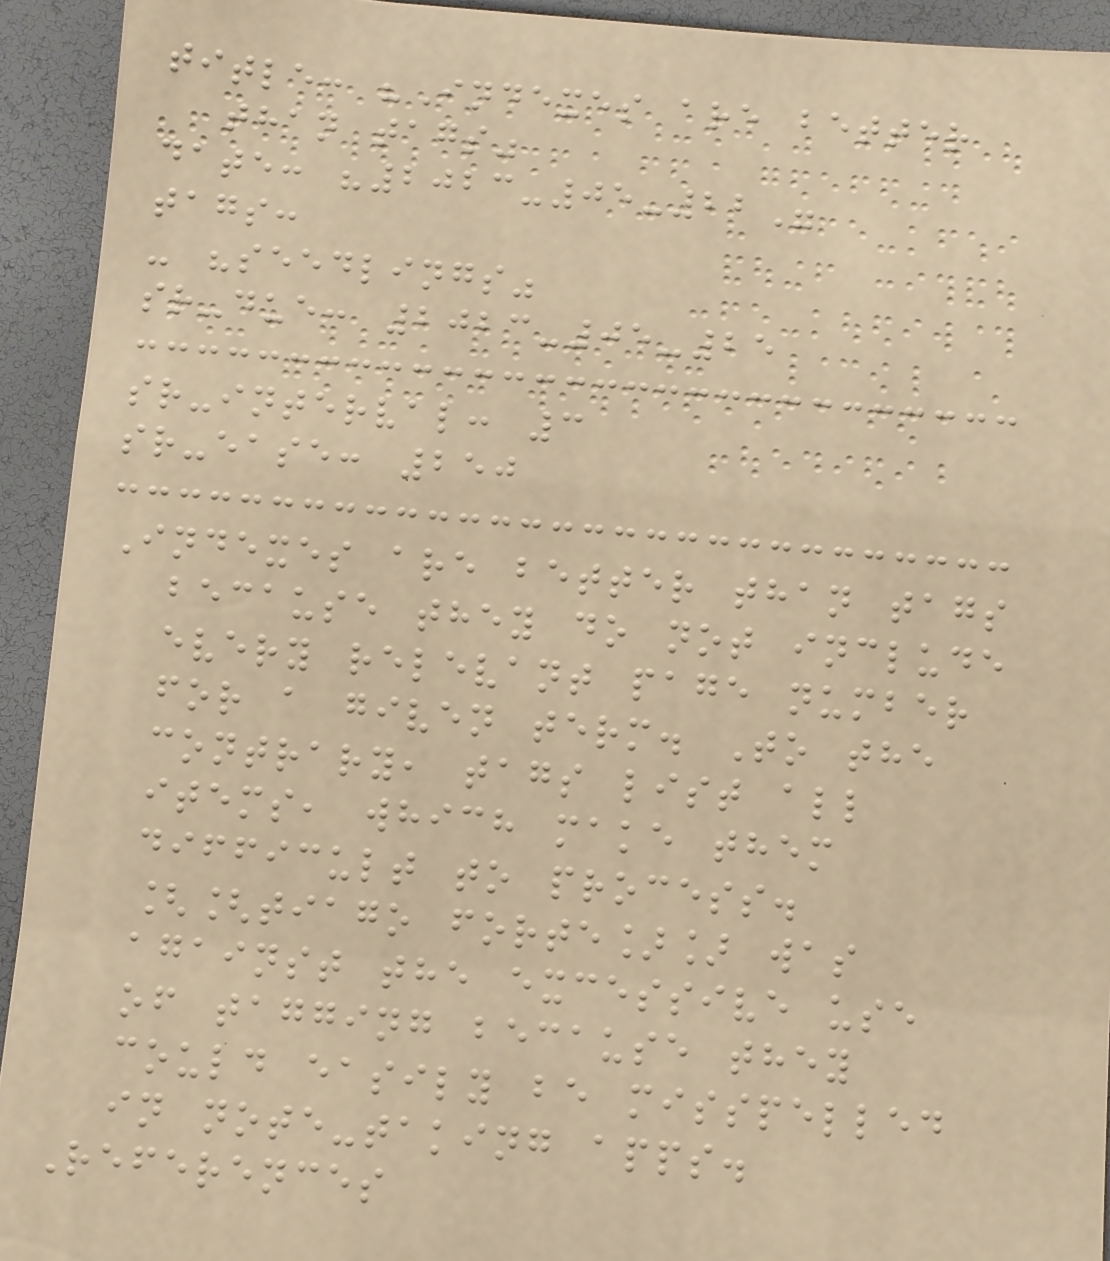title: "Indexes are better
than tags"
date: "2023-05-22"
tags:
- "seedlings"
sr-due: 2023-05-25
sr-interval: 3
sr-ease: 250
Indexes are better than tags
because they do not include
every relevant page number
for a given term. To the
contrary, tags list all
items, which make them
difficult to process.
[[tiago forte]] was
against the excessive use
of tagging because they
could easily be misspelled
in note-taking apps.
References
